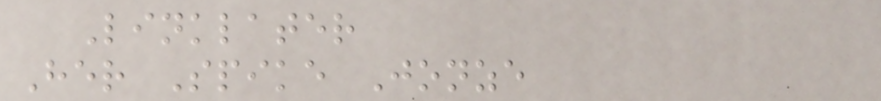Linklater
Her Spike Jonze
